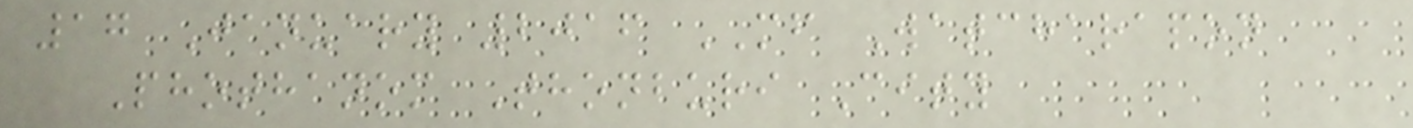17 January 2016 MF Watcharapon
Phothanom Thonburi City
